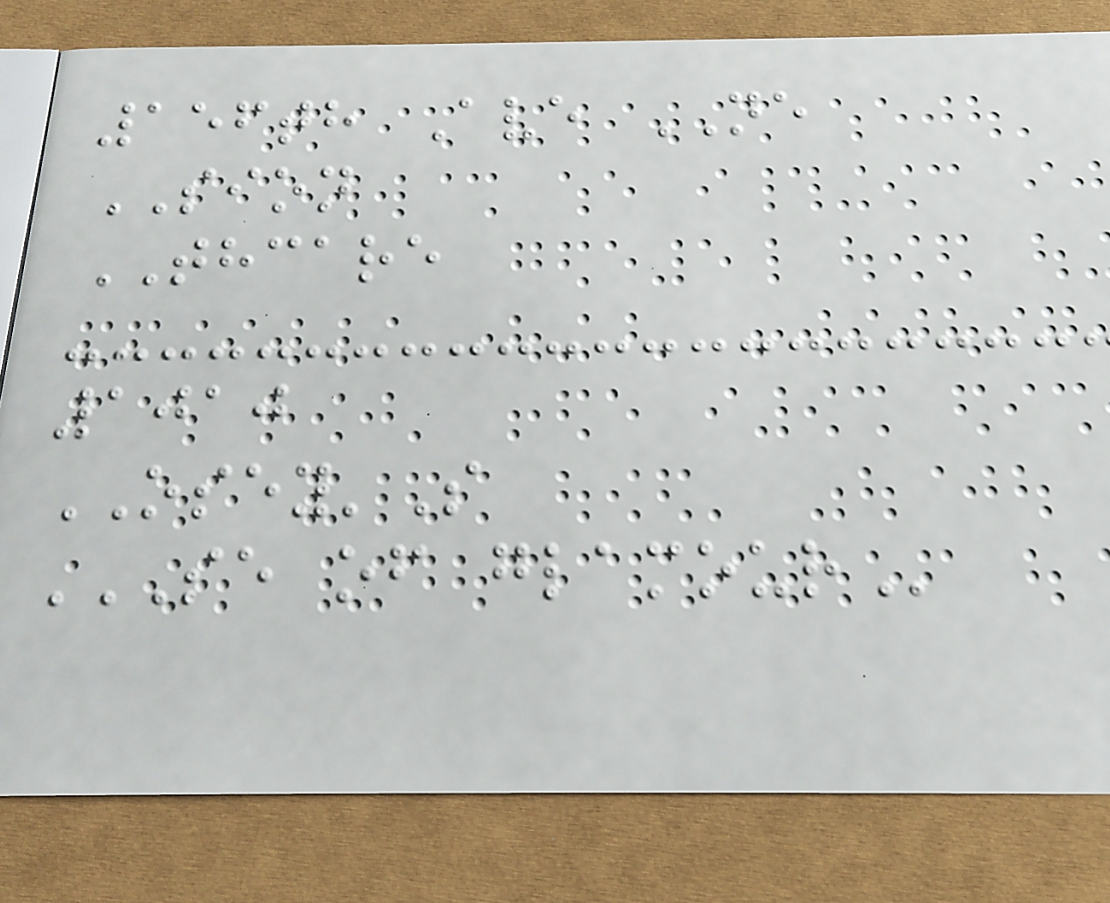156th Ave NE
SION
THCARE
1010
OSEY'S
SE OF GLAMOUR
